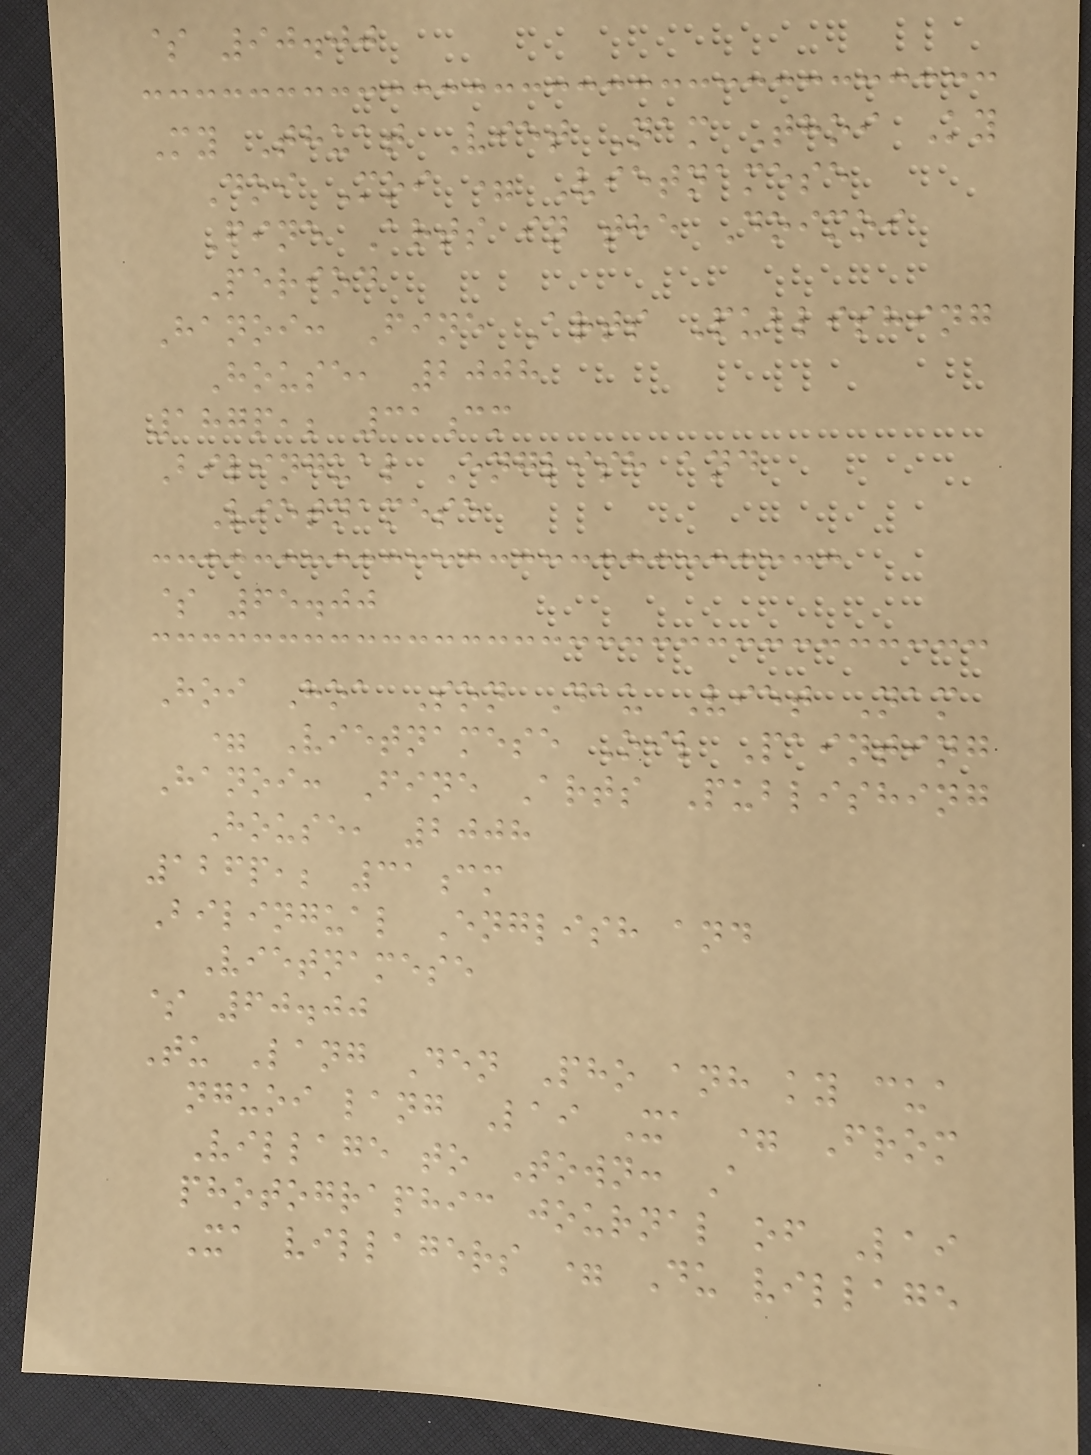$ 90.00
My Thuat Viet Nam Thoi Ky
Doi Moi = Vietnamese
Fine Arts in the Doimoi
Period
Hanoi: Fine Arts Publishing
House, 2008
187p,; 31cm
Bilingual English and
Vietnamese
$ 65.00
Hoi Hoa Son Dau Viet Nam
= Vietnamese Oil Painting
Hanoi: Fine Arts Publishing
House, 2008
126p,; 31cm
Bilingual English and
Vietnamese
$ 60.00
Tu Lang Den Pho anh ky cua
nguoi lang Lai Xa = From
Village to Town: A
photographic journal of Lai
Xa villagers = Du village
